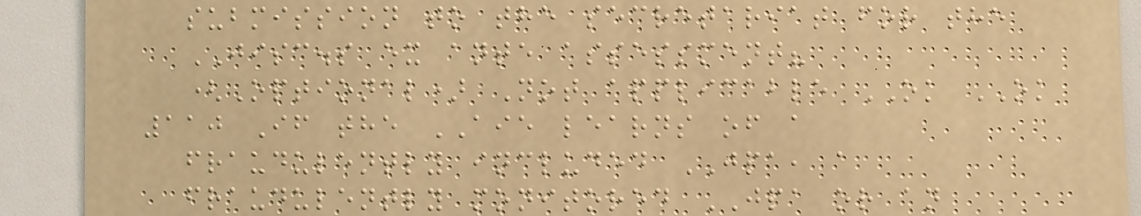submission to the secretariat for the
JISC.s ex ante assessment?
(Optional) Not applicable OK OK
110 If the AIE learns of a
fraudulently included JPA, a
fraudulently monitored JPA or an
